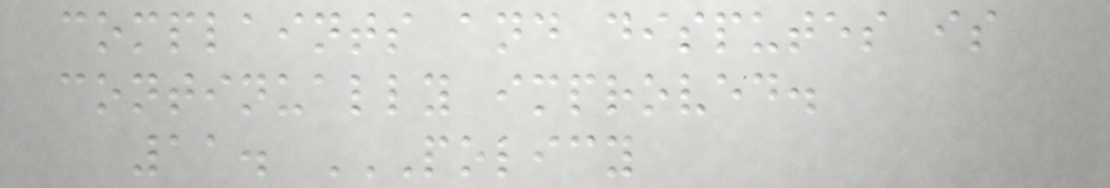complaints and disputes is
continually improved.
11. POLICY
